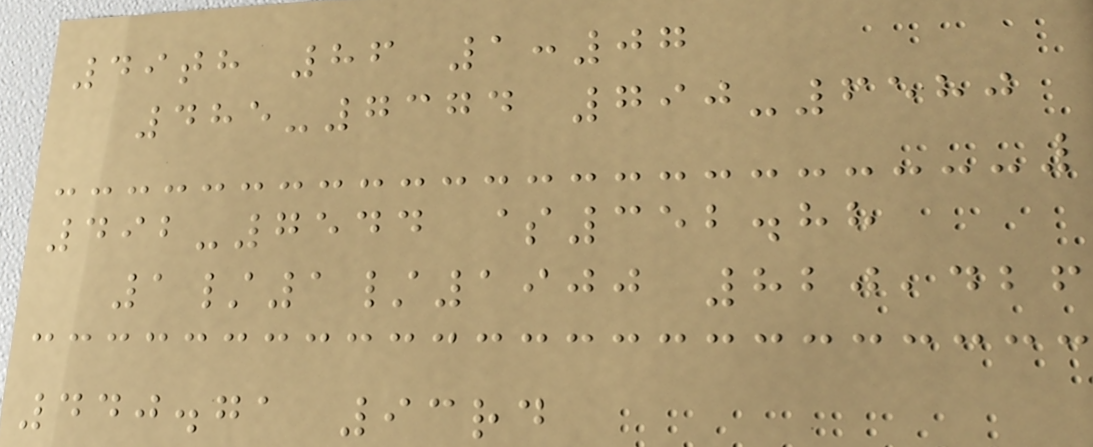49th 86 1:07
485-7374 790-6580
492-7544 $352.88
1/1/1900 820,426
440.71 93rd
